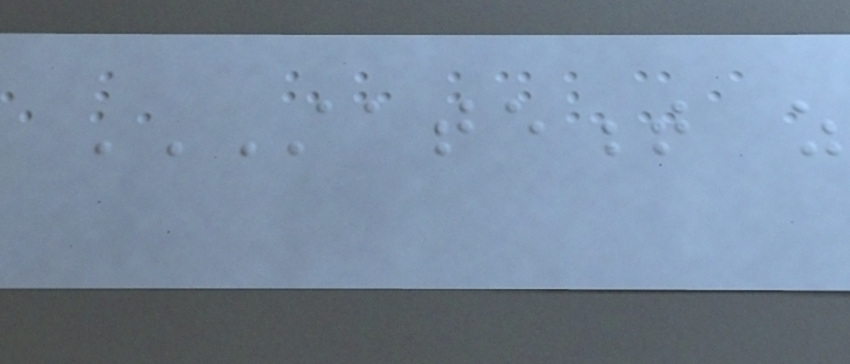STATEMENT AS
